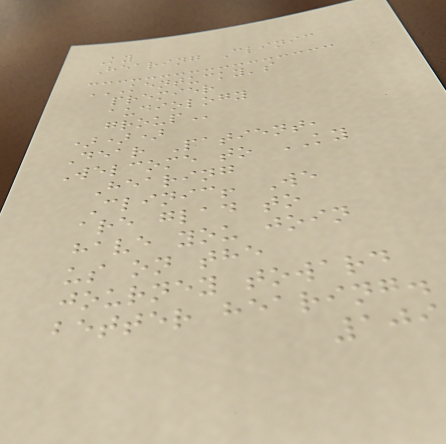Ky
Hearing Clinic
KENTUCKY'S
PREMIER
AUDIOLOGY
GROUP
)))
Dear Patient,
Welcome to KY
Hearing
Clinic! We
are glad to
have you join
us on the
journey toward
better hearing.
109
